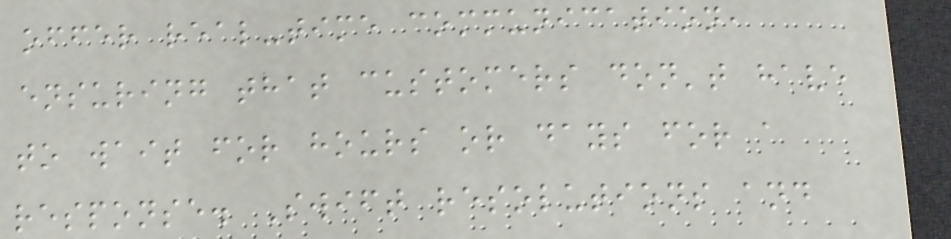offer real-time communication,
ensuring that customers don't have
to wait for hours or days for a
response. Swift resolutions and
